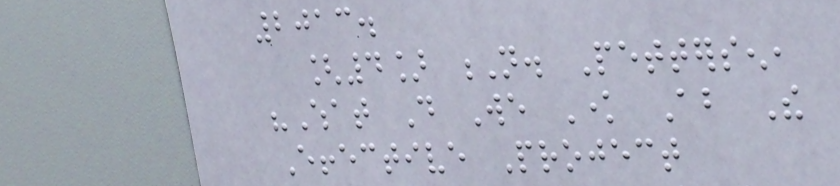2013.
[4] N. Pettersen,
"What Do We Know About The
Effective Project
